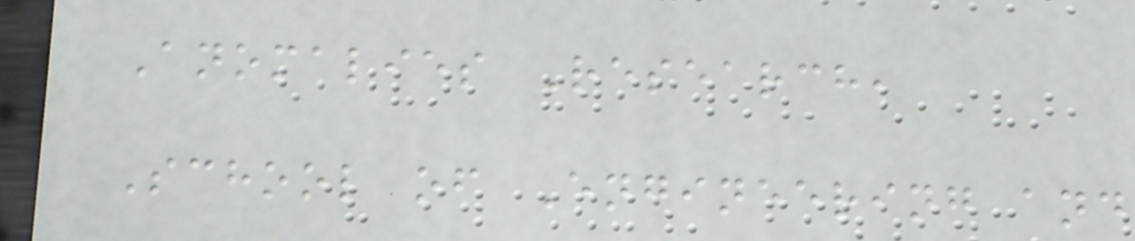Anomalies Research,
School of Engineering and
